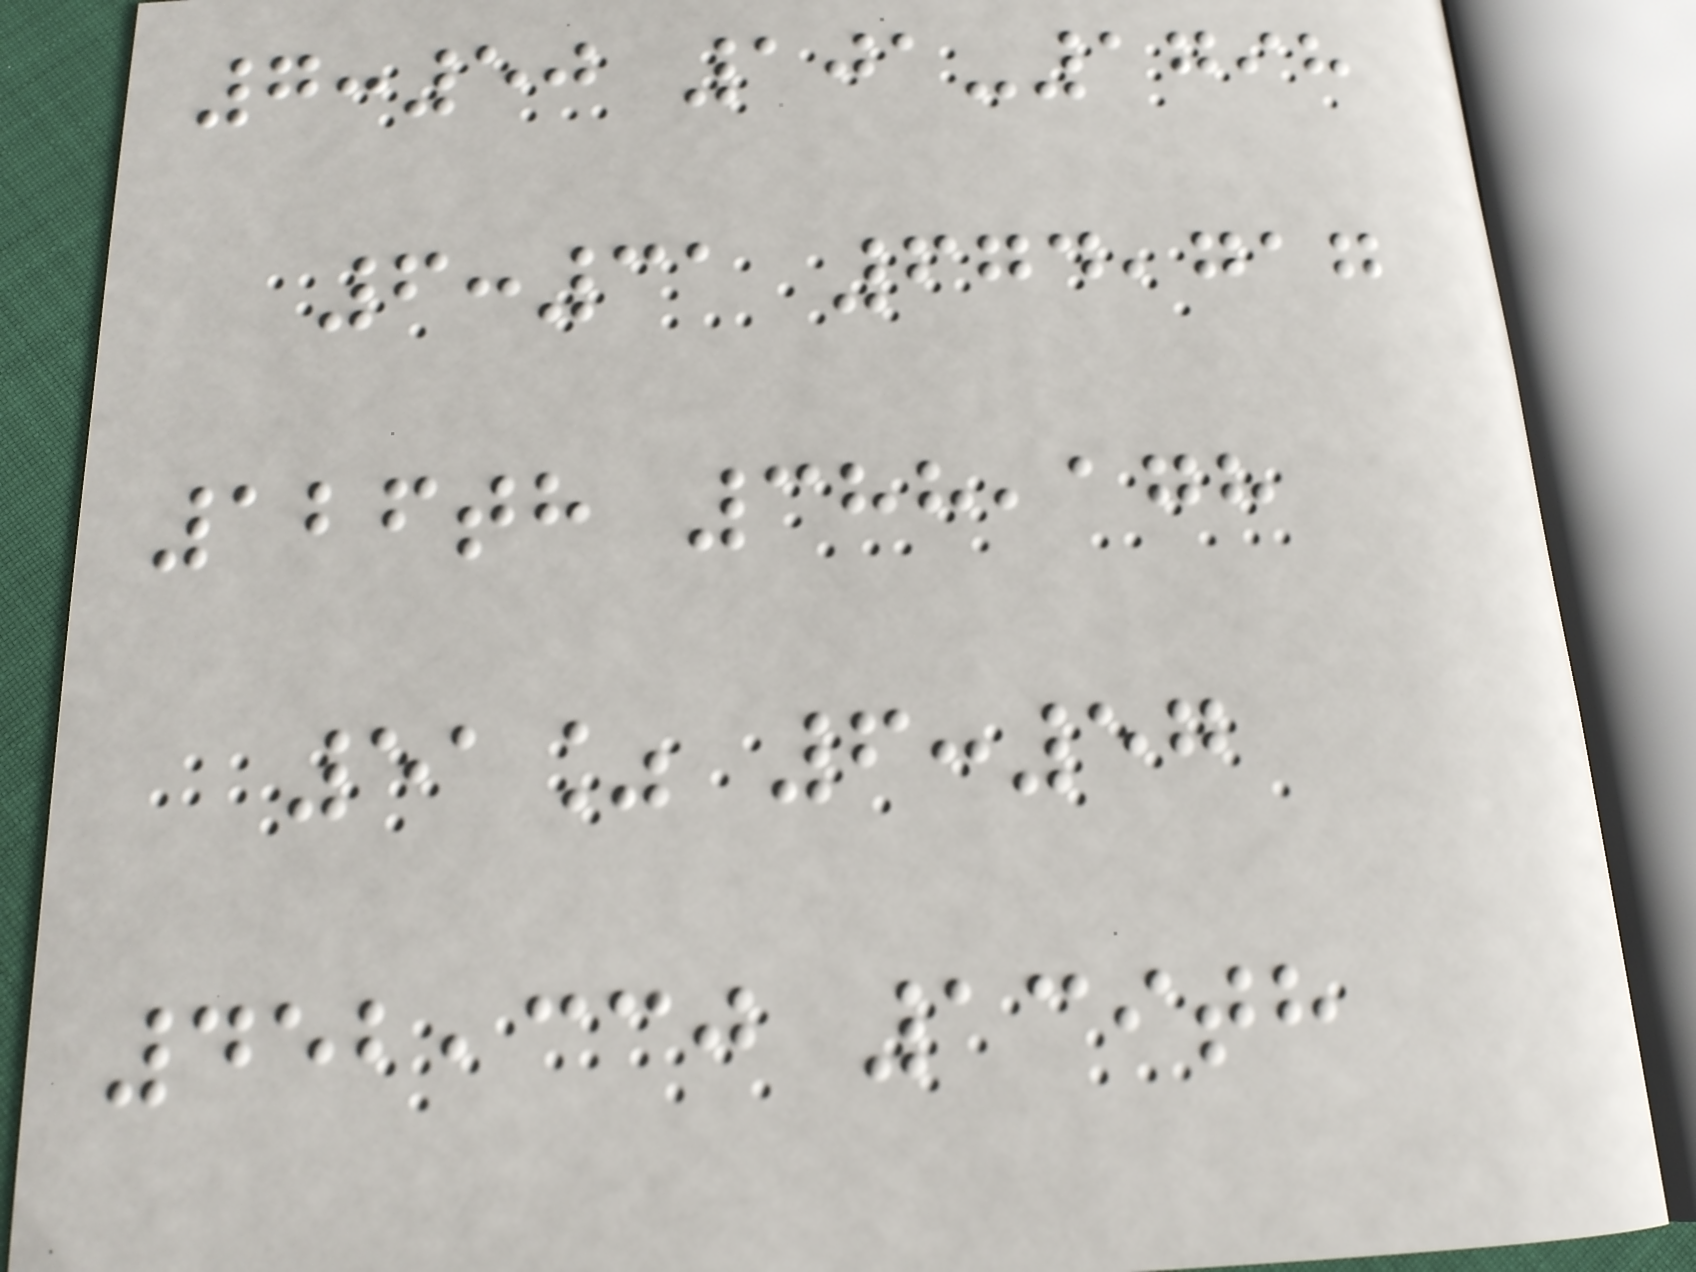7:50 101-1798
6:31 674,717
126th 388,178
51% 6:57
452,330 139th
